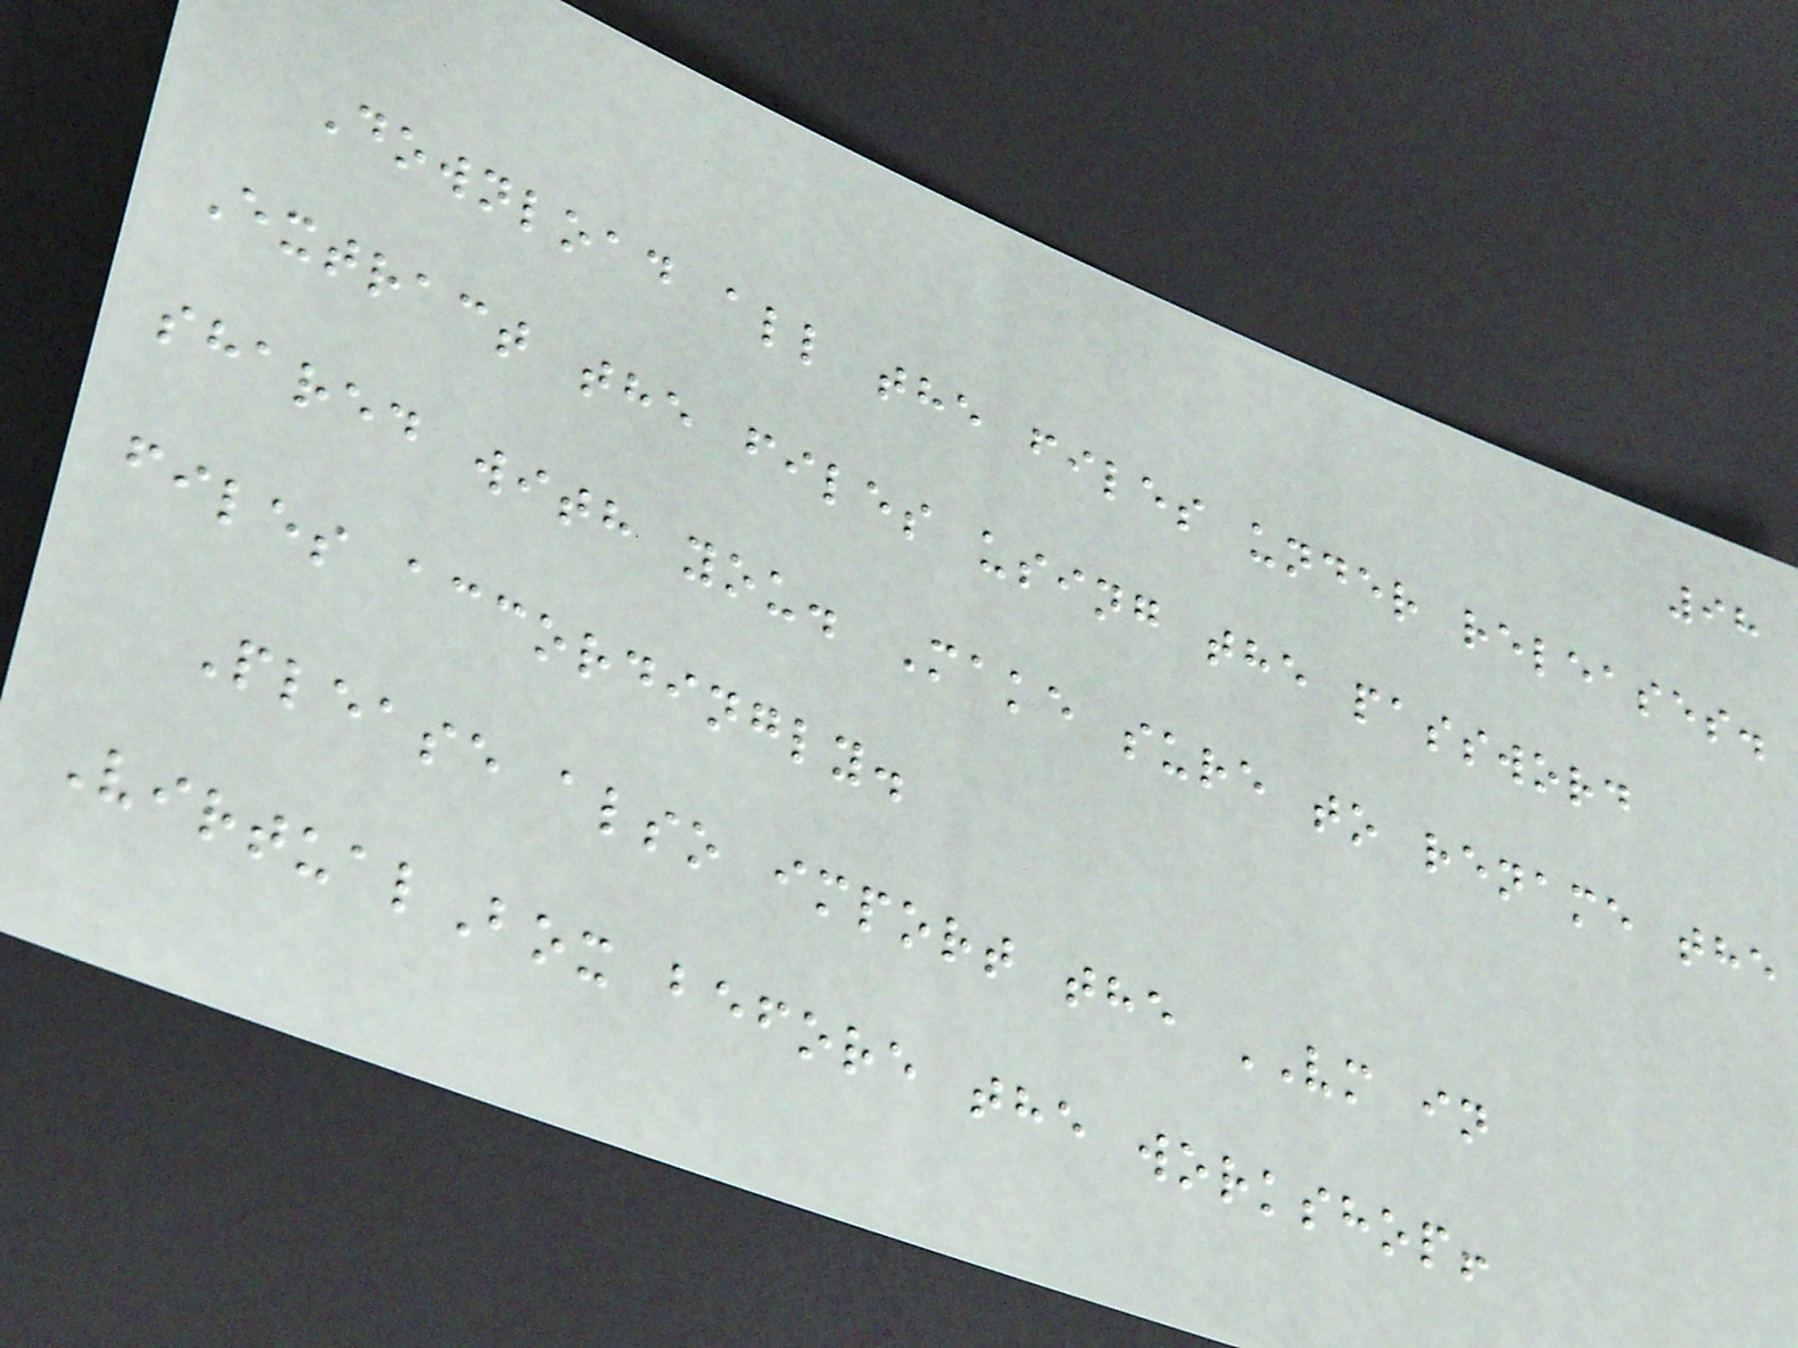98
Download all the files under releases.
Extract the files using the password
shared with you. Make sure to rename the
files accordingly.
Please also import the VM in
VirtualBox before the workshop!
